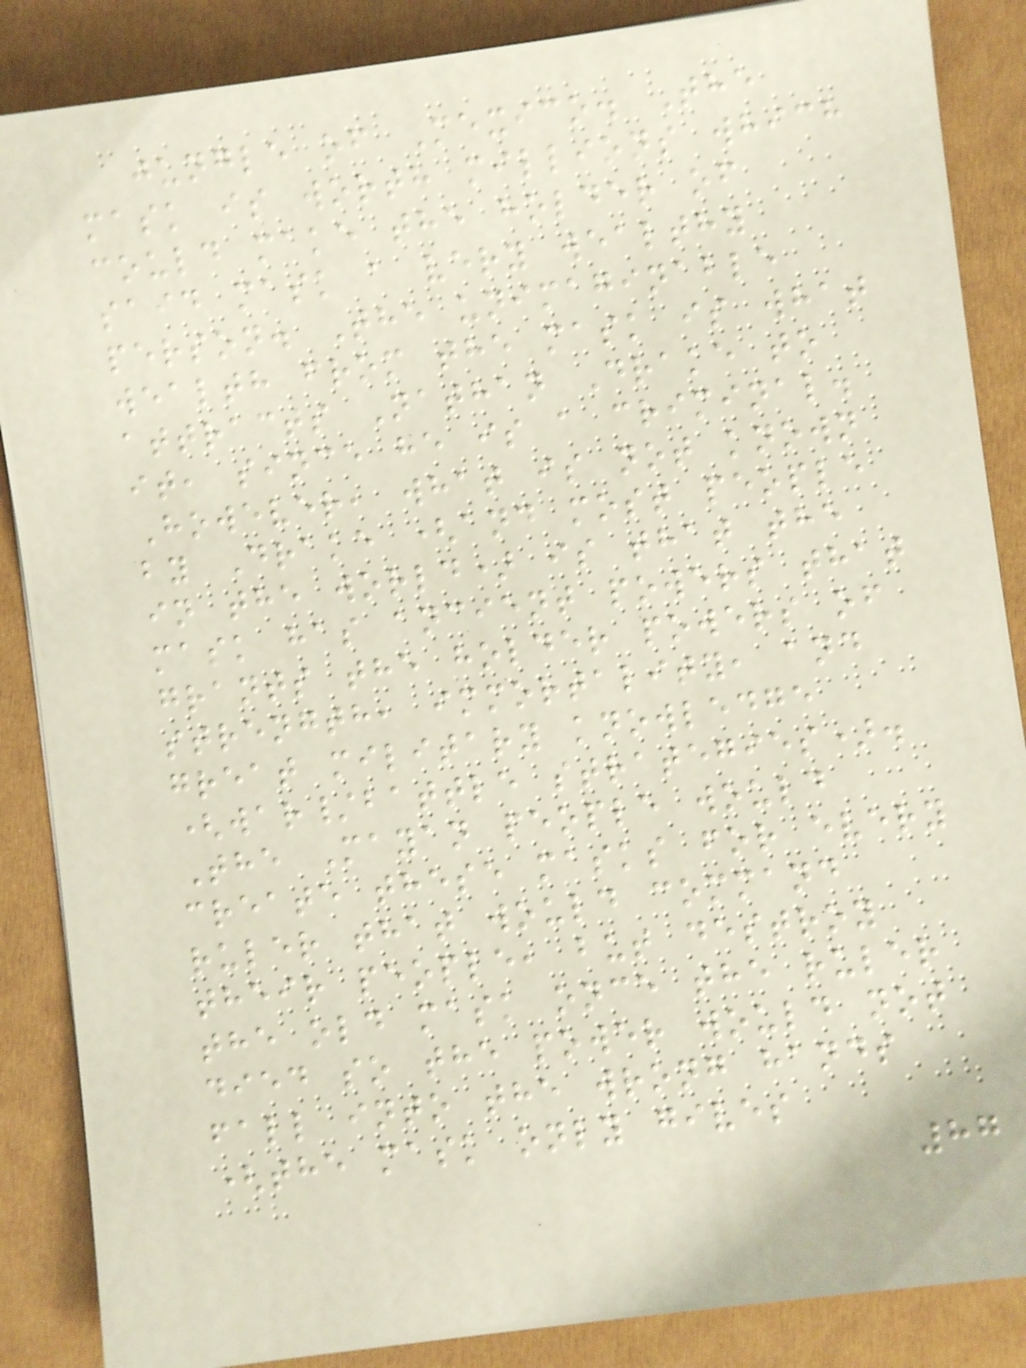jungle of Mexico. The
mask is worth millions which
could make the holder of
said mask a very wealthy
person. The unimaginable
wealth from the mask is what
attracts Nathan Drake to
it, since he is a criminal.
However, what is not known
by Drake (and most people
in the world) is that the
mask has ancient powers that
grants the holder powers of
strength, immortality, and
great military knowledge
(war/battle strategies).
The Mayan people would
create these masks for every
ruler that would command
their people, but destroy
the old mask once the ruler
died so the power would not
fall into the wrong hands
(the mask only gives
87
